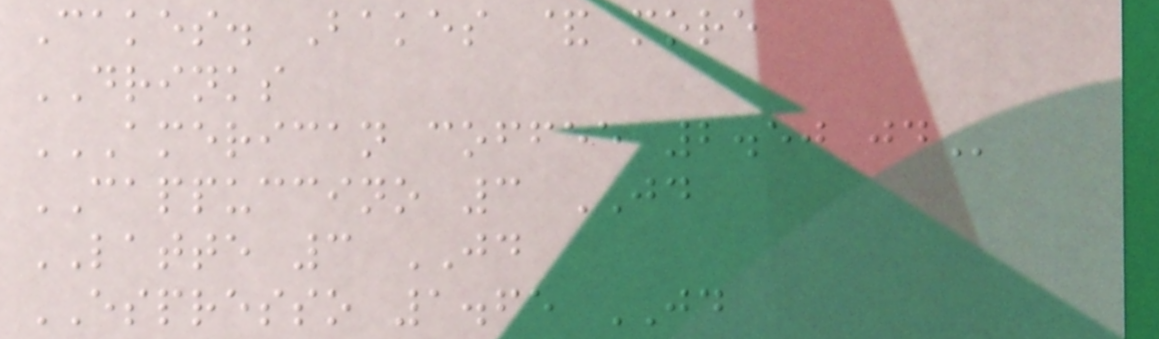Cakes. Bakes & more
DRINKS
AMERICAN COFFEE 2.50 JD
CAPPUCCINO 3 JD
LATTE 3 JD
ESPRESSO 1.65 JD
